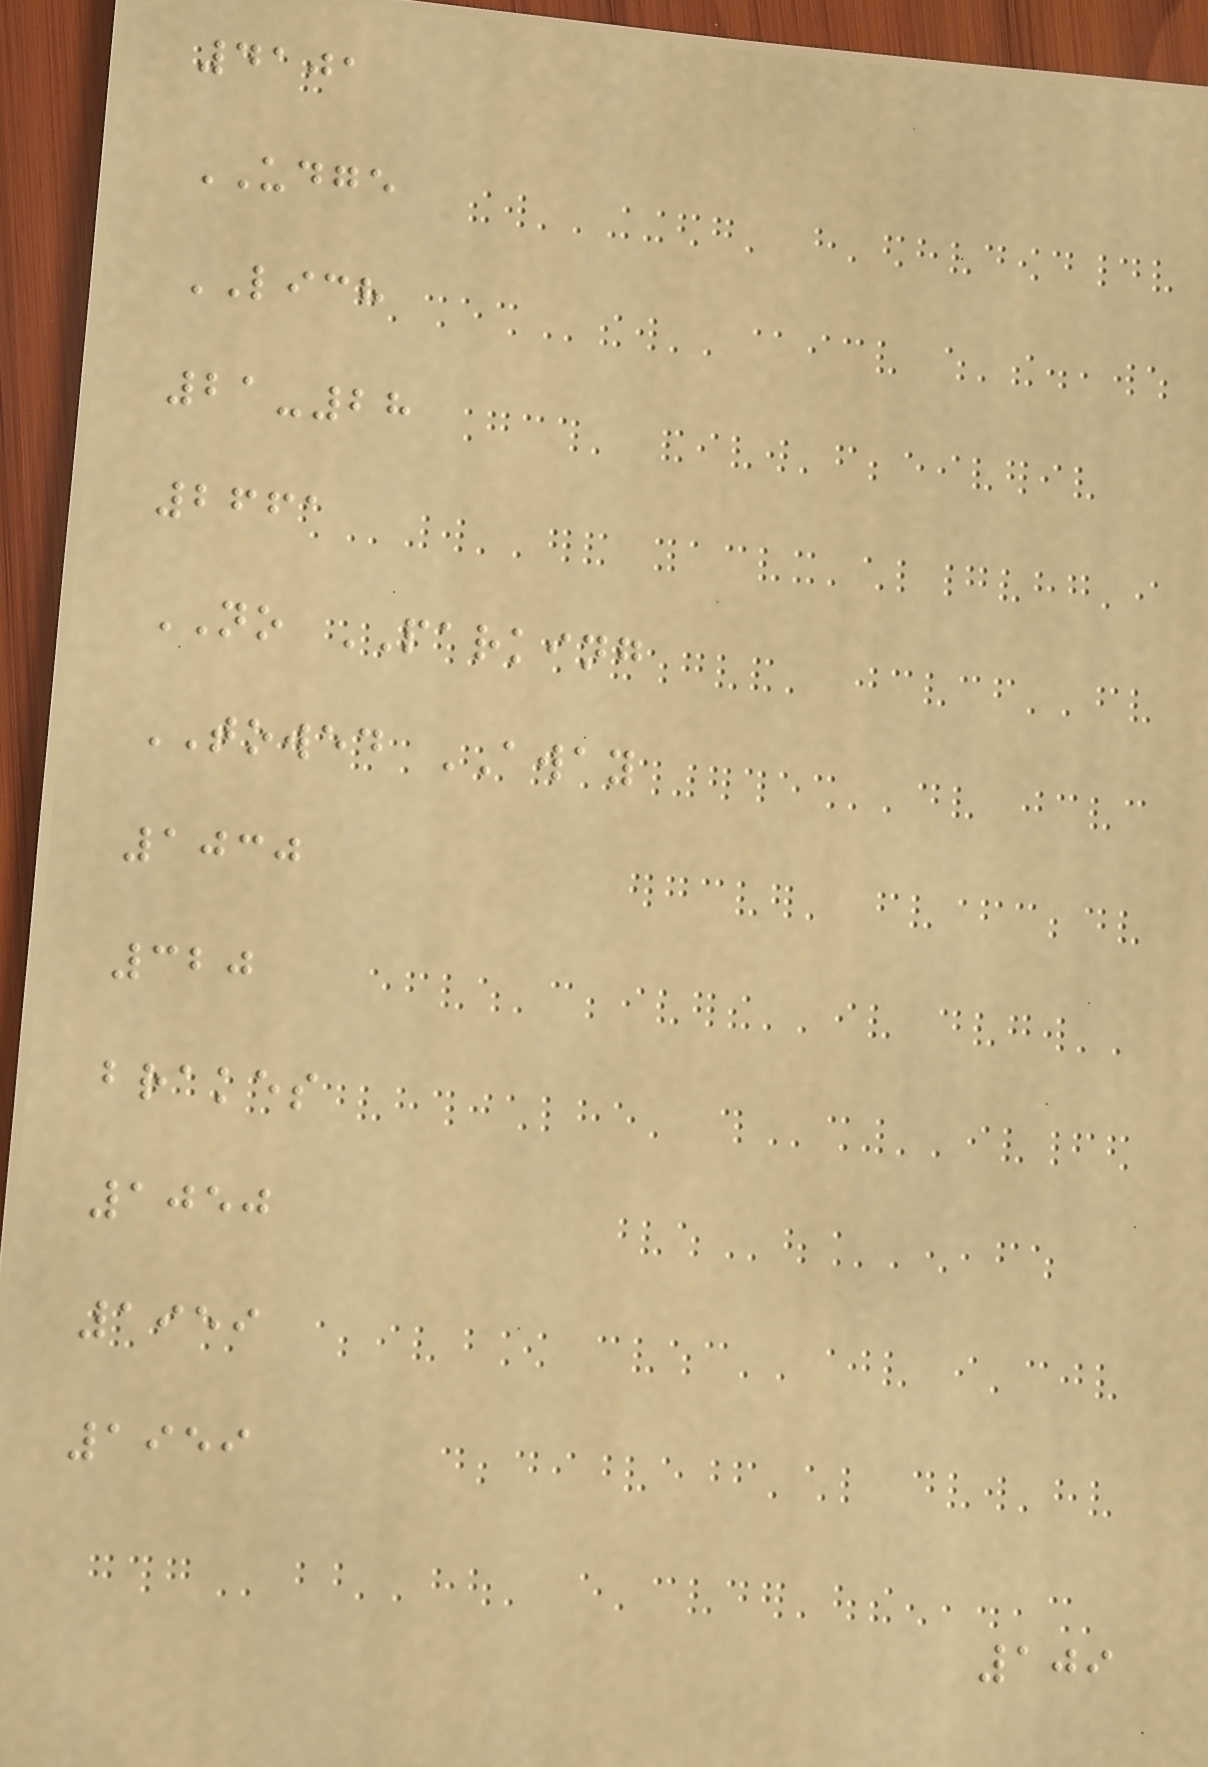4101
UDGE
LICH
21-28
2661
NO PARKING
TOWED AWAY
1030
320
brakes
1050
1959
1959
109
